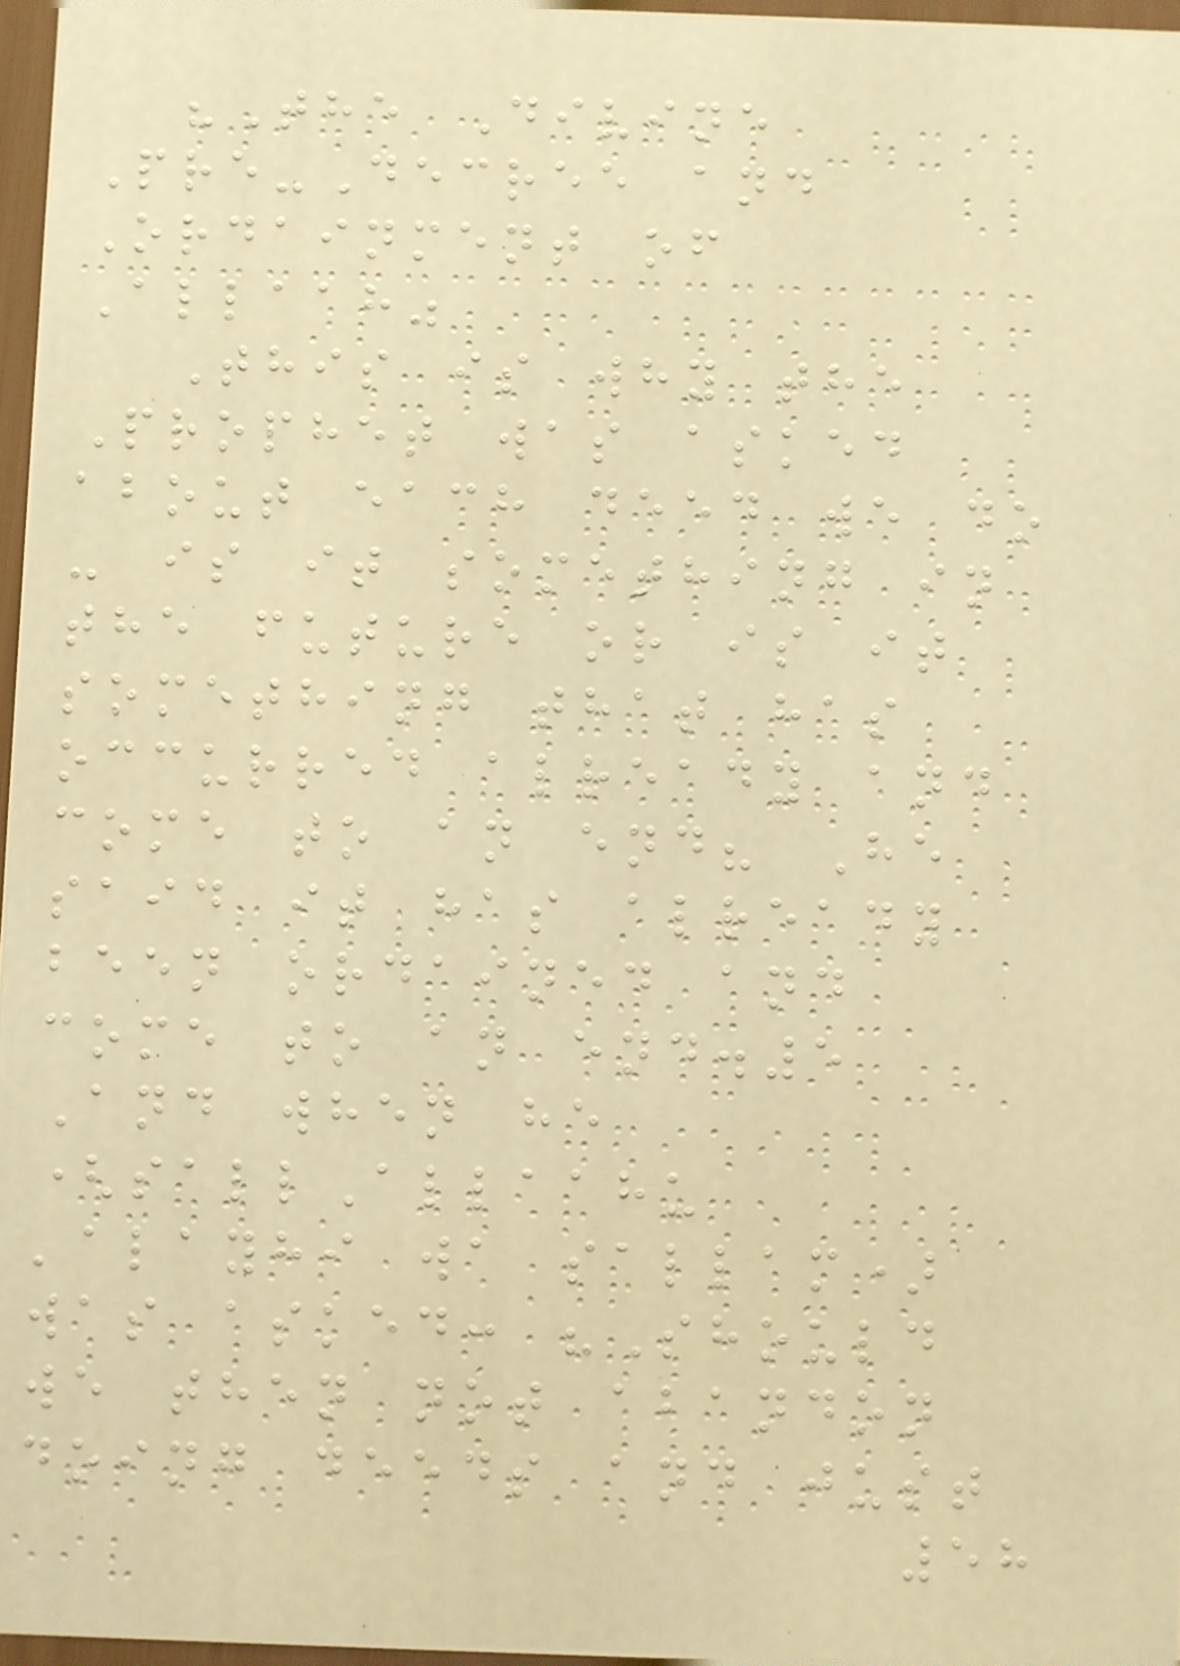"The Divine
Pre-Decree and
Ordainment of
Allaah"
This is why the
Prophet was asked
about each deed we do
- is it something in
the future or is it
something that has
occurred already and
come to an end? He
said it has already
been ordained and
come to an end.5
And when he
(sallAllaahu
'alayhi wa sallam)
was asked: "Should
we then not abandon
doing deeds and just
58
